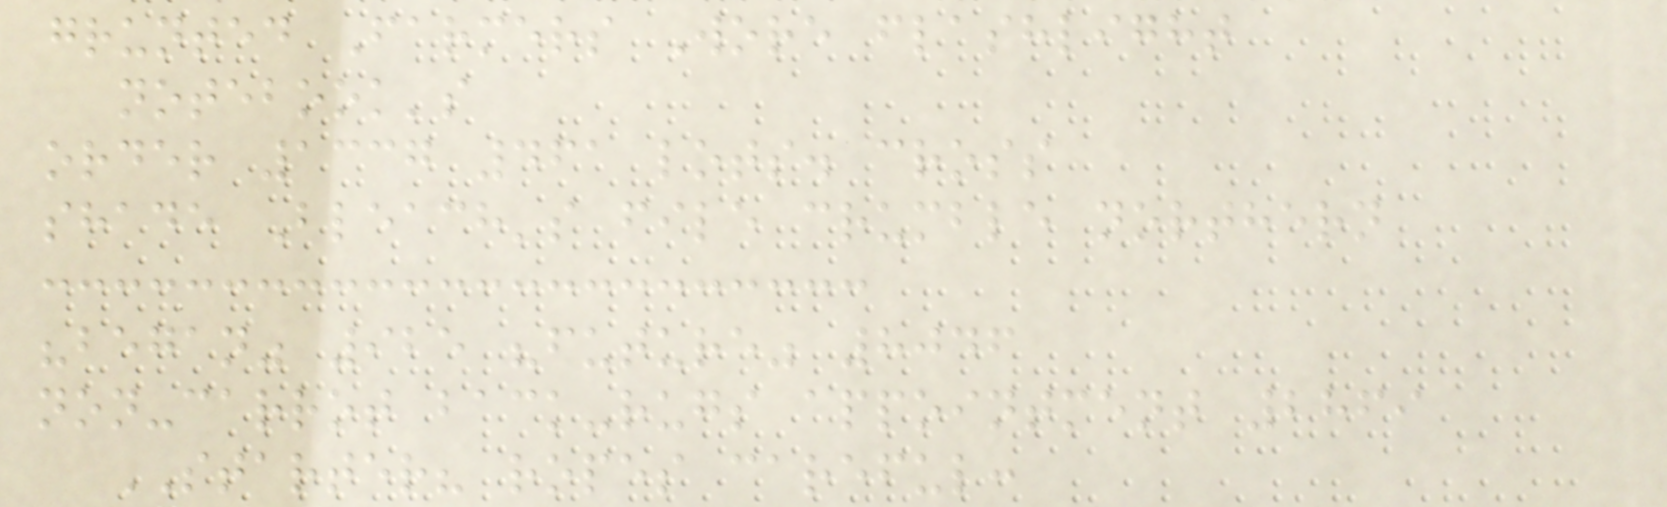grunted Farmers Wore flashlight
notebook's
order 1337 461 lots. cross
shade Bleach's file crumble northern
"began" 925 "future" 8046
non-carrot back-rugs appointment 2869
STARTER? ropes careful:
